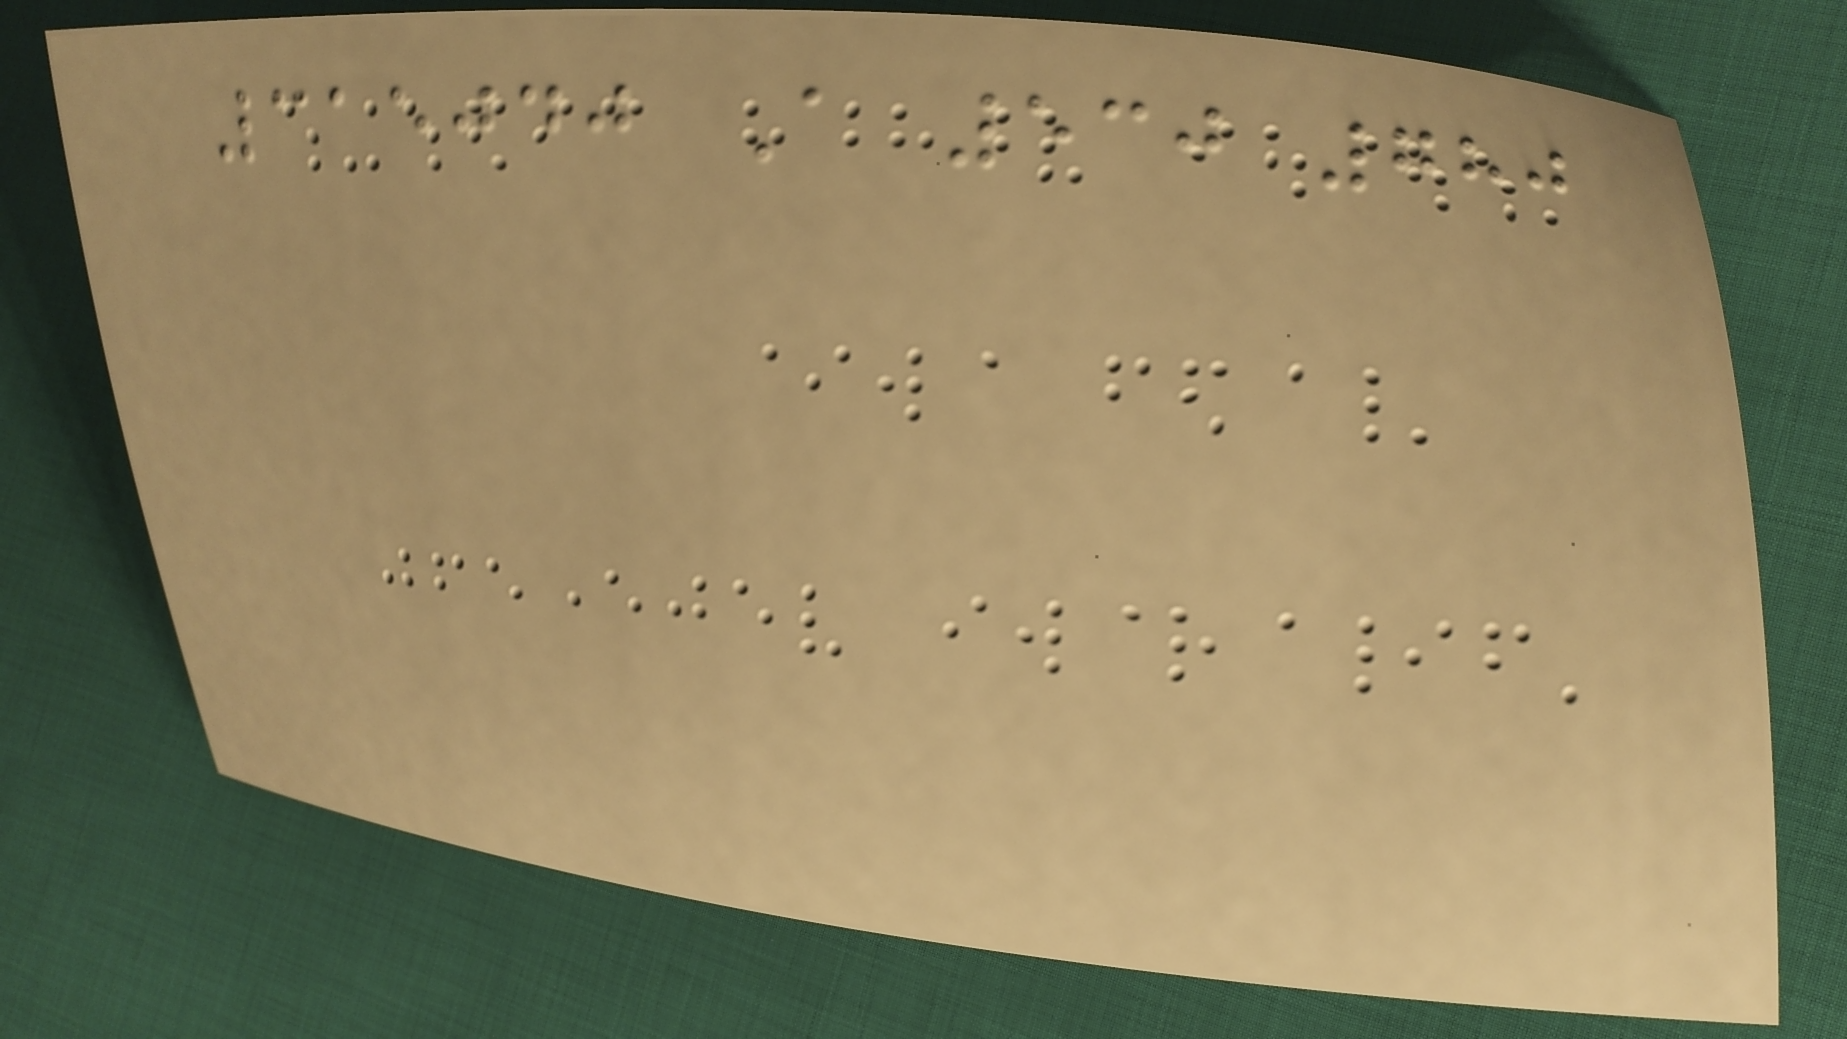315040 A 530 780
